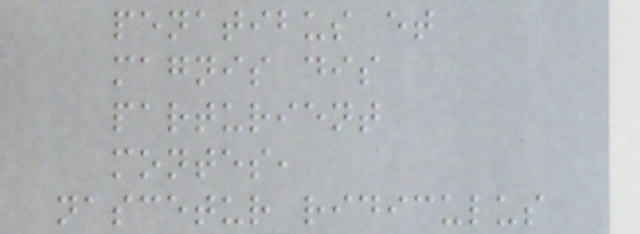penatibus et
magnis dis
parturient
montes,
nascetur ridiculus
